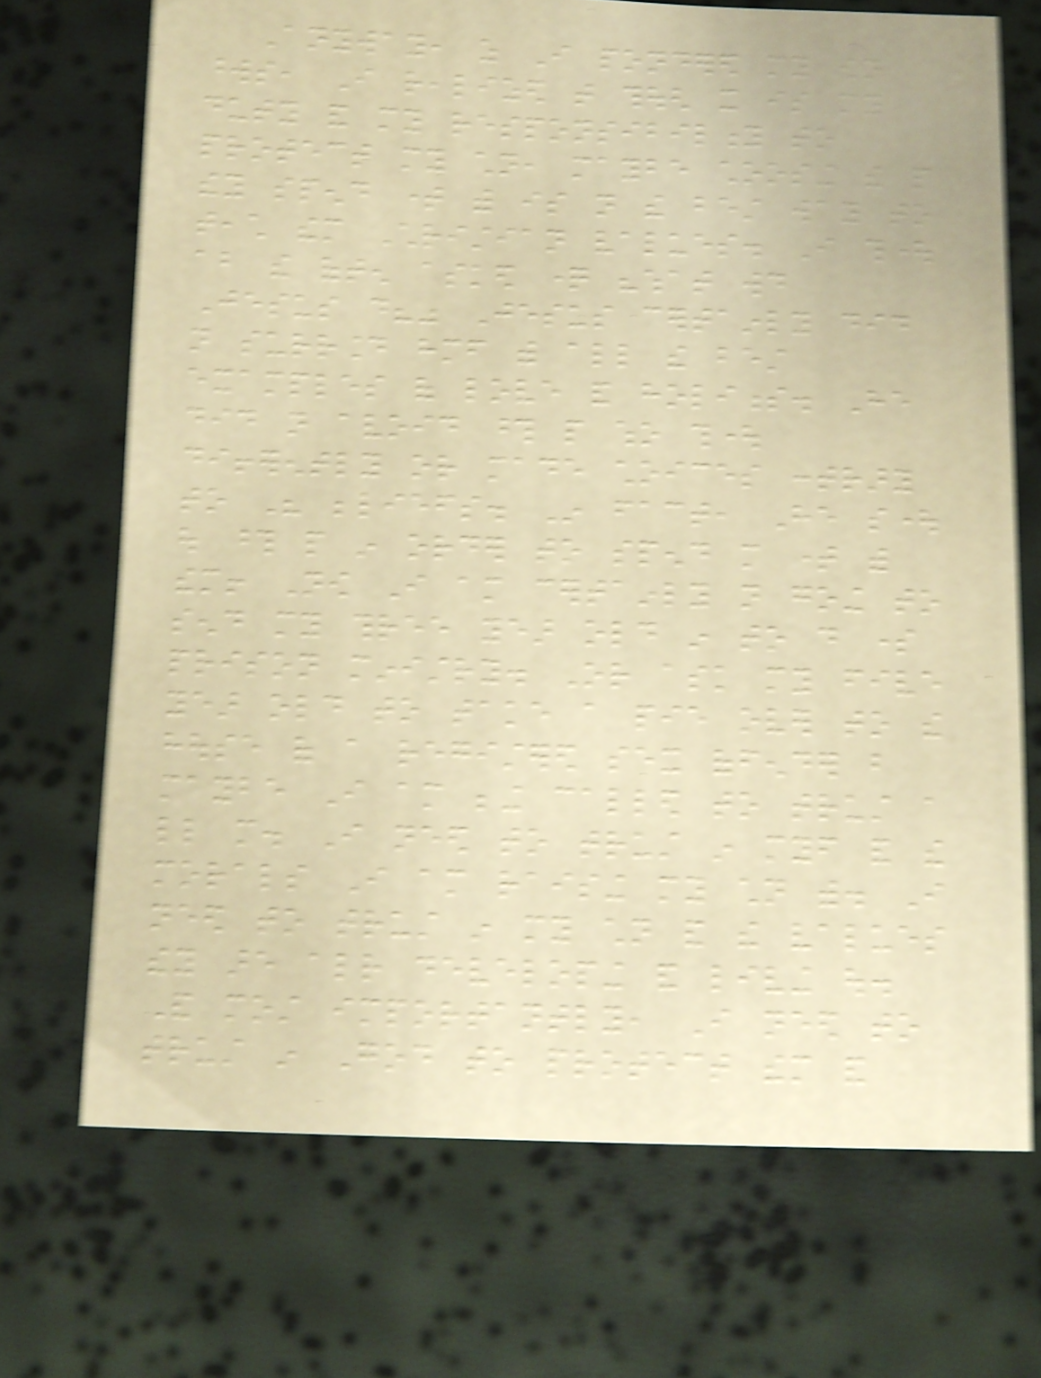Anyway, as I pondered my own
words, I realized that though it is my
duty and my responsibility to
protect my children, maybe choosing the people
they spend time with is not the best way to
teach them Christian values. I thought
about the often asked question "what would
Jesus do?" Jesus certainly did
not surround himself with all the best
examples of love and holiness. He
did not avoid those people who thought
differently or made choices contrary
to His beliefs. In fact, He sought
out those people in order to spend more time with
them! Now I am certainly not going to
send my three year old in to do some
prison ministry. Or ask my five
year old to take a pie over to the
house of a registered sex offender but
maybe I am being called to trust a
little more. I need to trust in myself and the
morals I am raising my children with. I
need to trust in my children and the values
they are already developing and living out.
And most importantly, I need to
trust in God to protect them and
